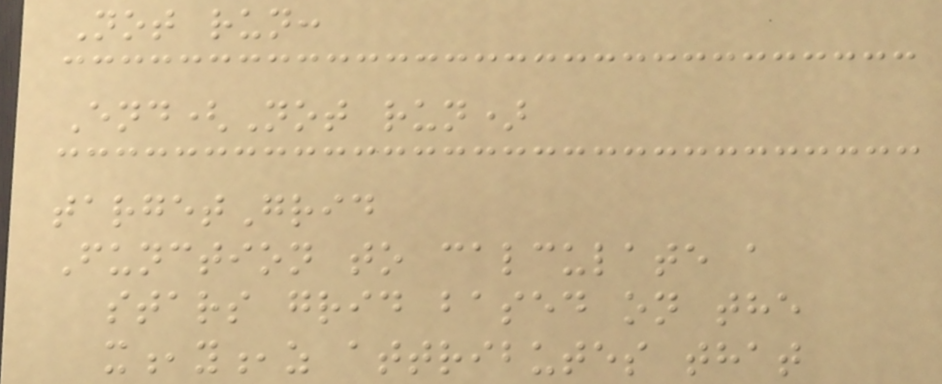Not run:
End(Not run)
targetGrid
Function to calculate a
stars grid based on the
x,y,z attributes that
